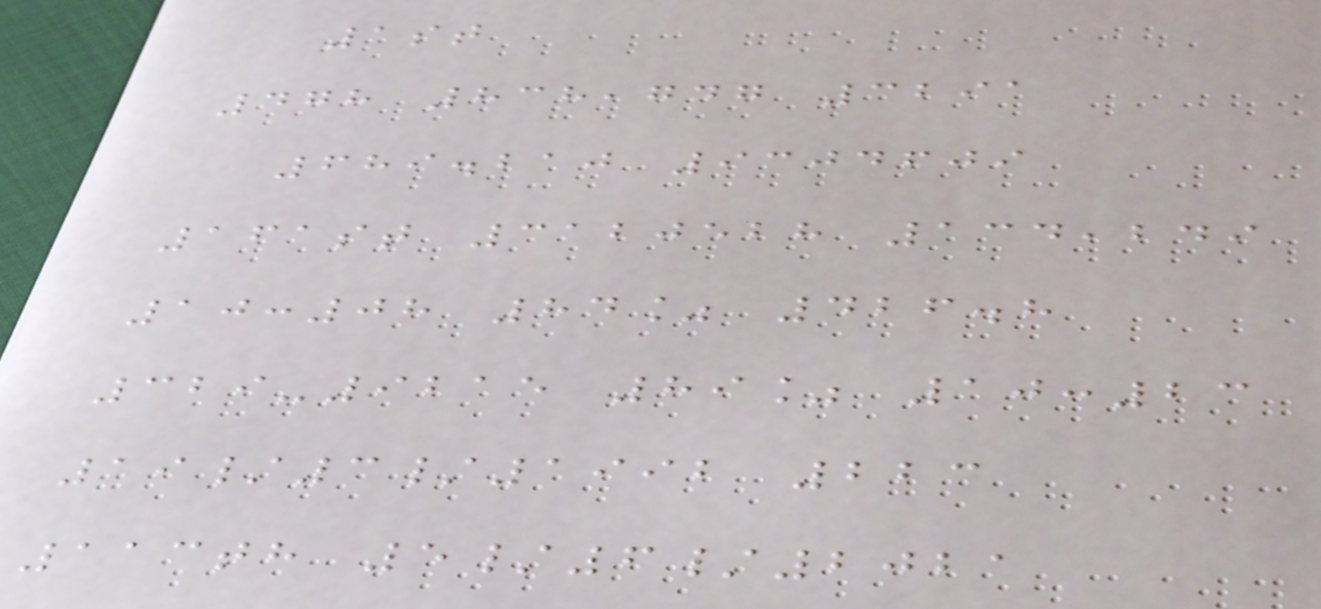1st
478 838,747 3291
689.210 9304609
161st 3120528 134,249
10:08 84% 426.8
329-9215 89% 10:23
19/3/1992 223
113th 5/6/2021
